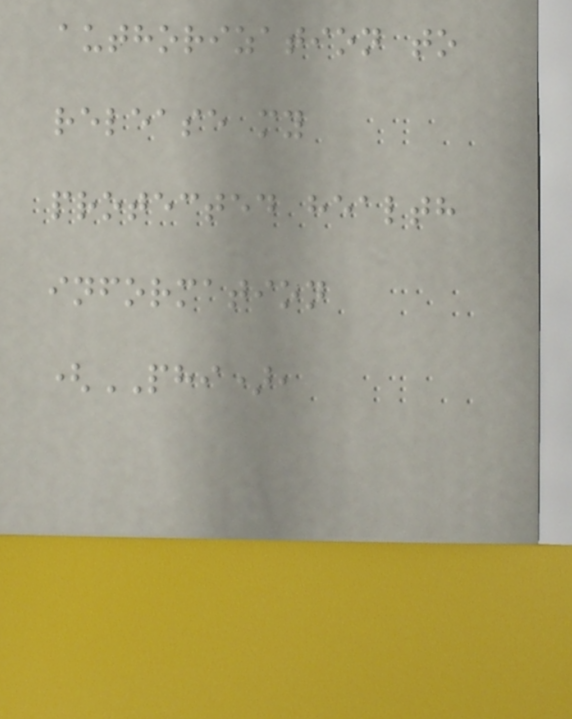authorization to
release my
protected health
information
(PHI),
